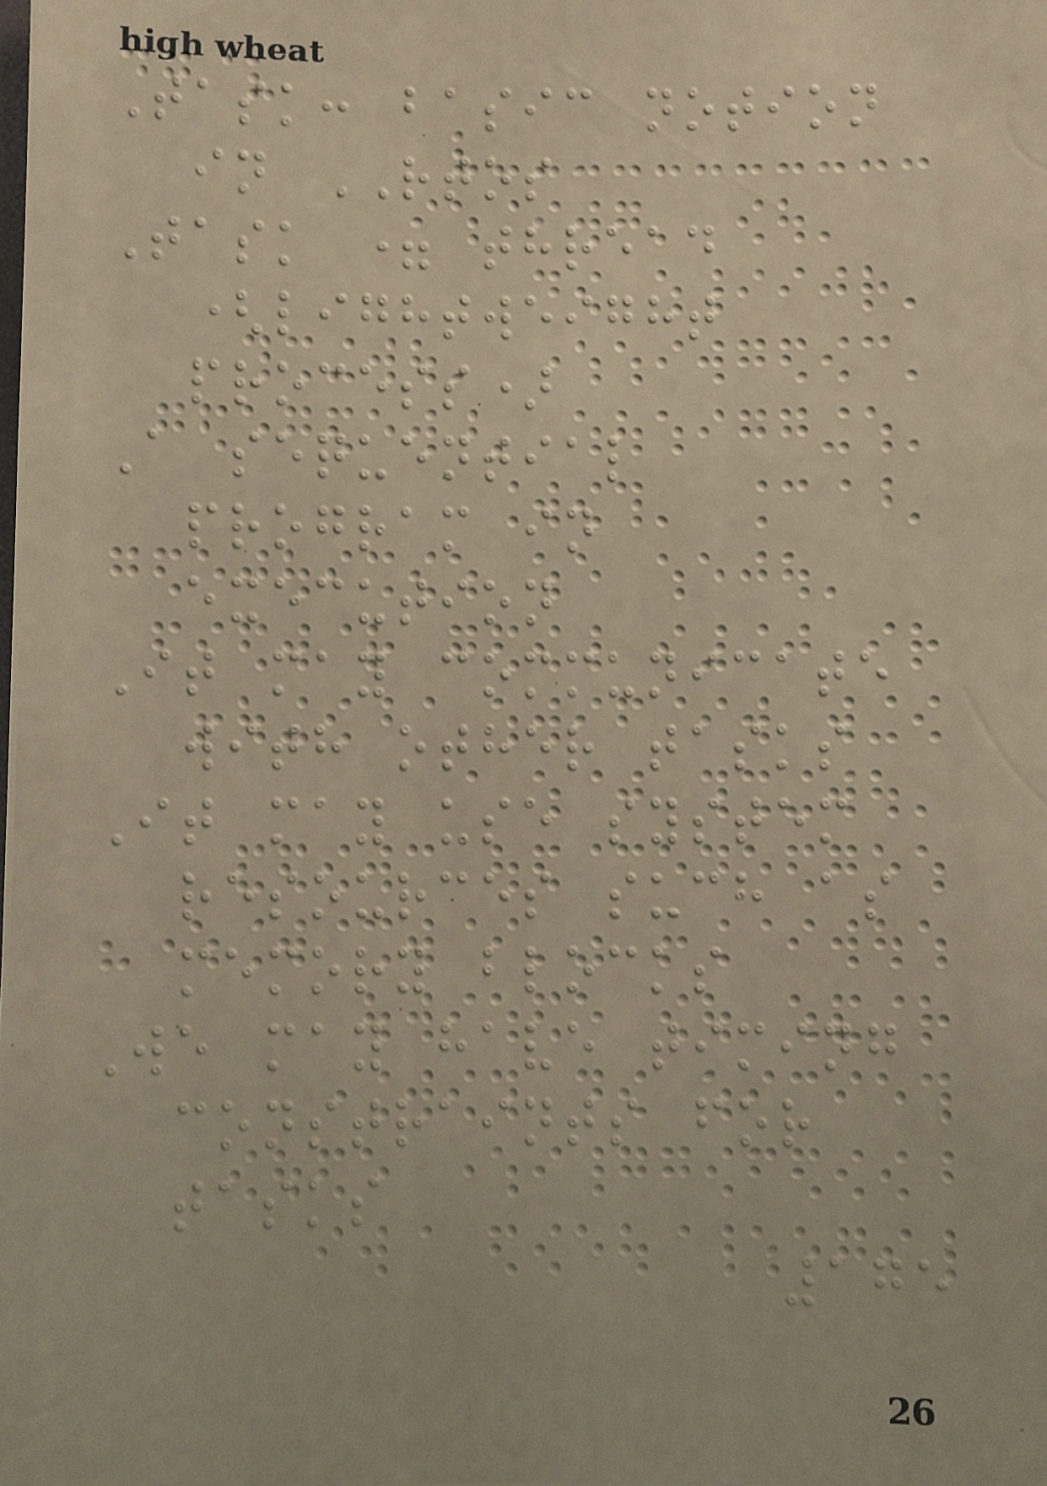Task: basic notion
in RTOS
Task = thread
(lightweight
process)
A sequential
program in
execution
It may communicate
with other tasks
It may use system
resources such as
memory blocks
We may have timing
constraints for
tasks
175
